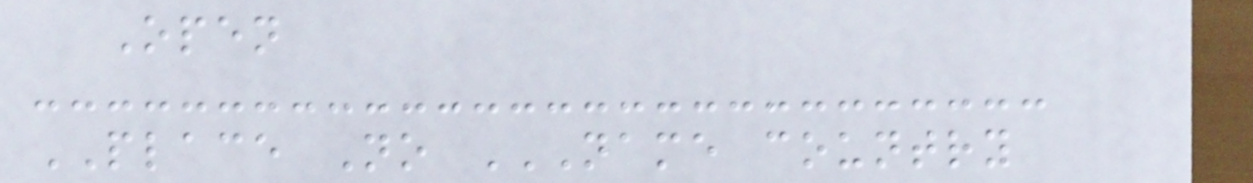Open
PLACE No NAME COUNTRY
